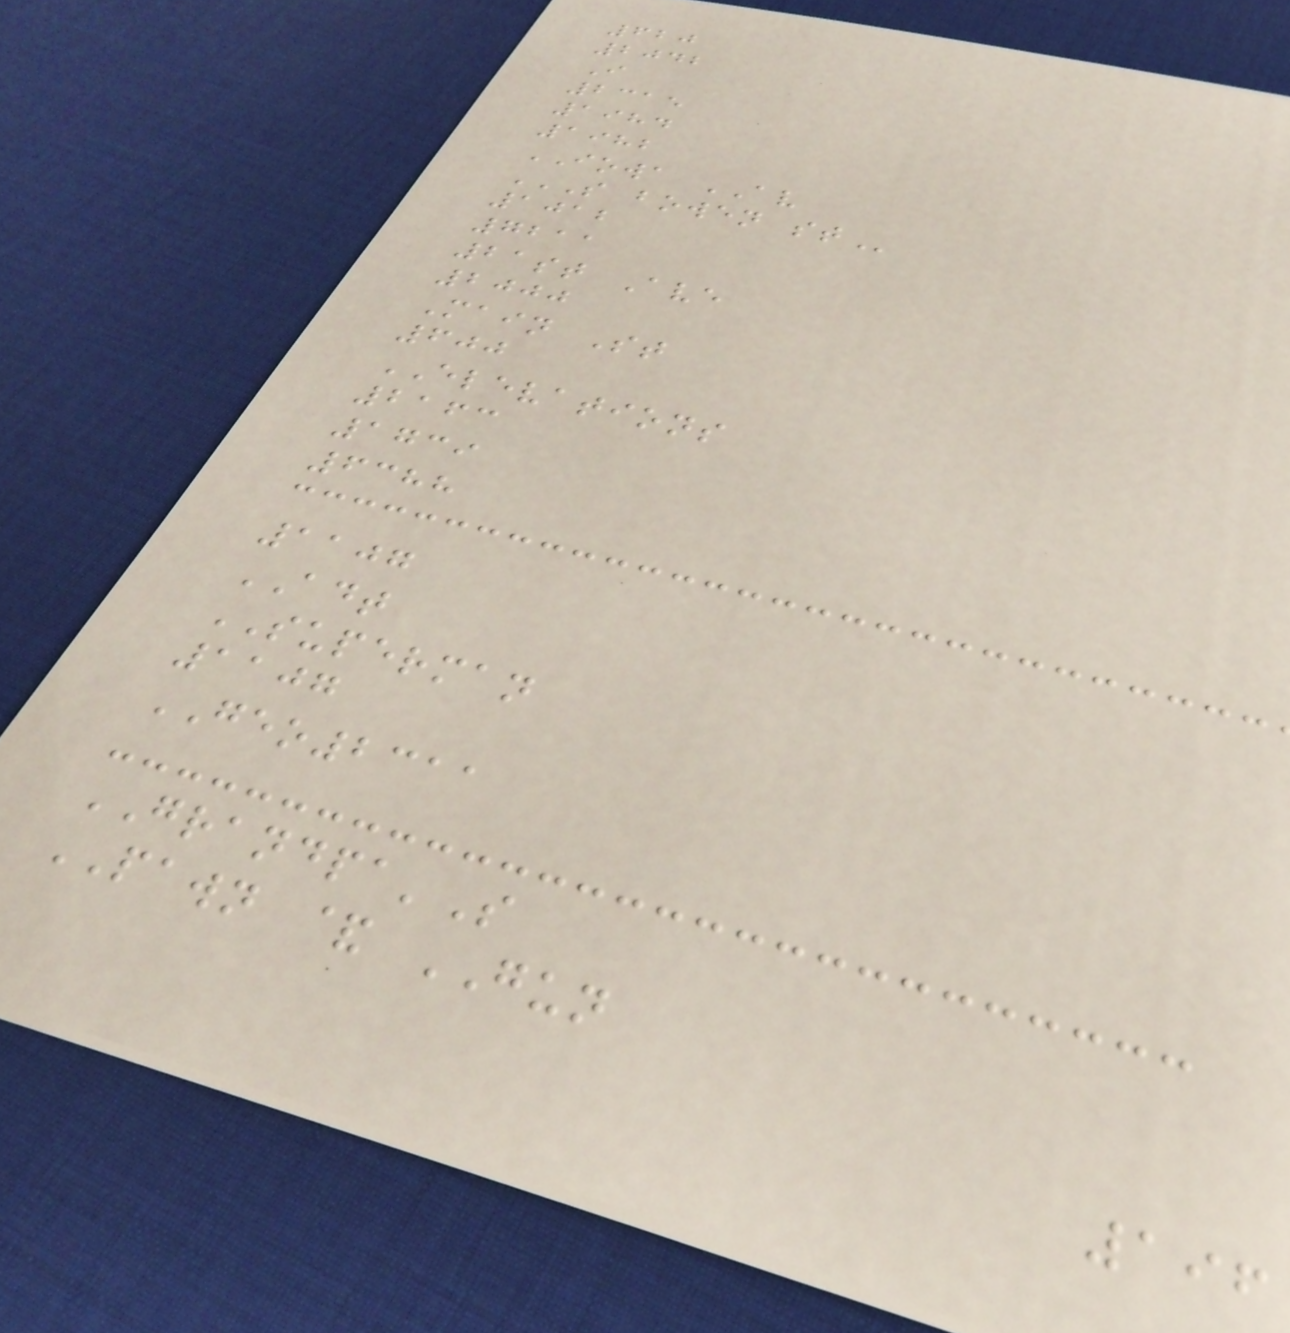620
2042
I
2315
1984
1982
IOWA AV
S BOWEN ST
1012
7211
21st Ave
2000
Main St
600
ELEVATIONS
2163
1739
6388
1107
ADT
SUPERMAN
1107
GEO2311
GRANDPA'S
PAWN & GUN
196
